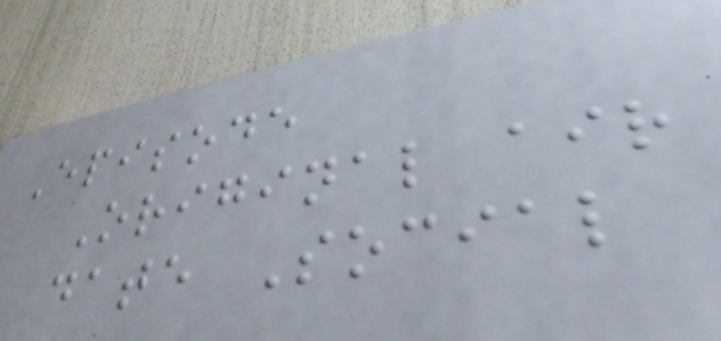Episode
Original air
date Social
